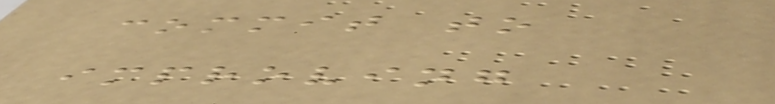commit to
improving
